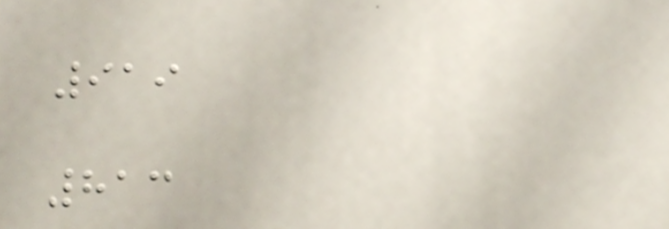919
813
